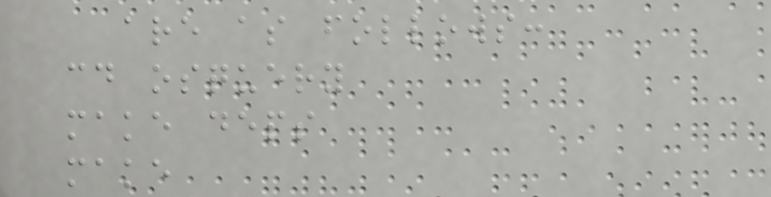are as follows:
cd osquery
make deps
make
